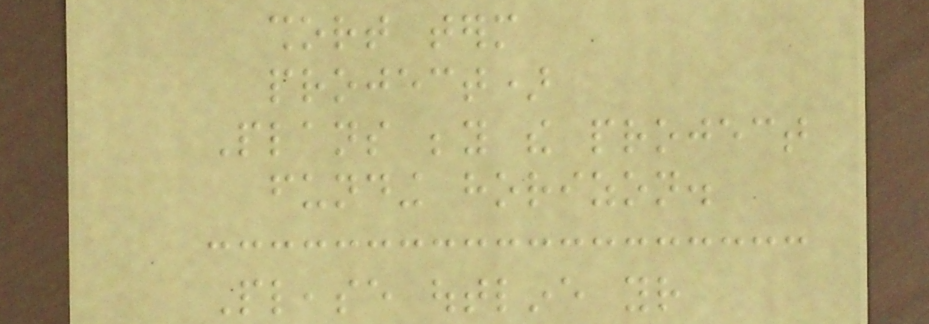short term
project)
Plans beyond the project
funding horizon.
Please outline your
